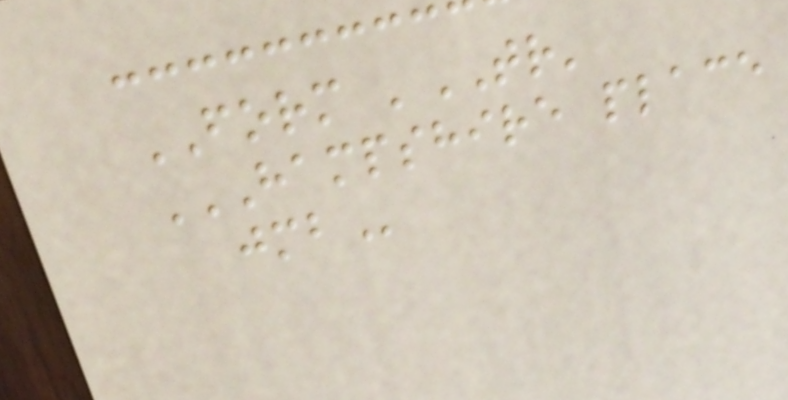FORM 'TR'
HAMPSHIRE PLACE
JMB
